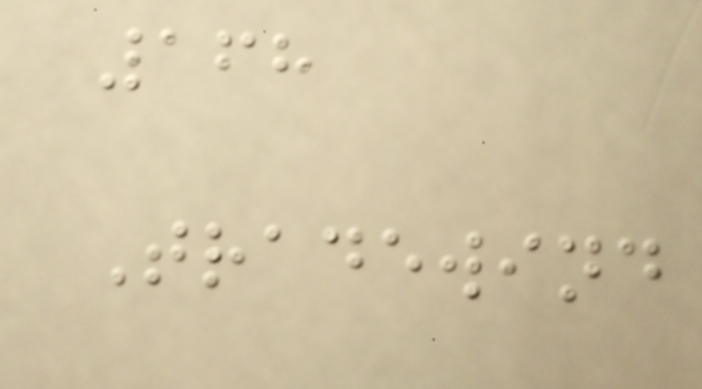168
Tradewind
